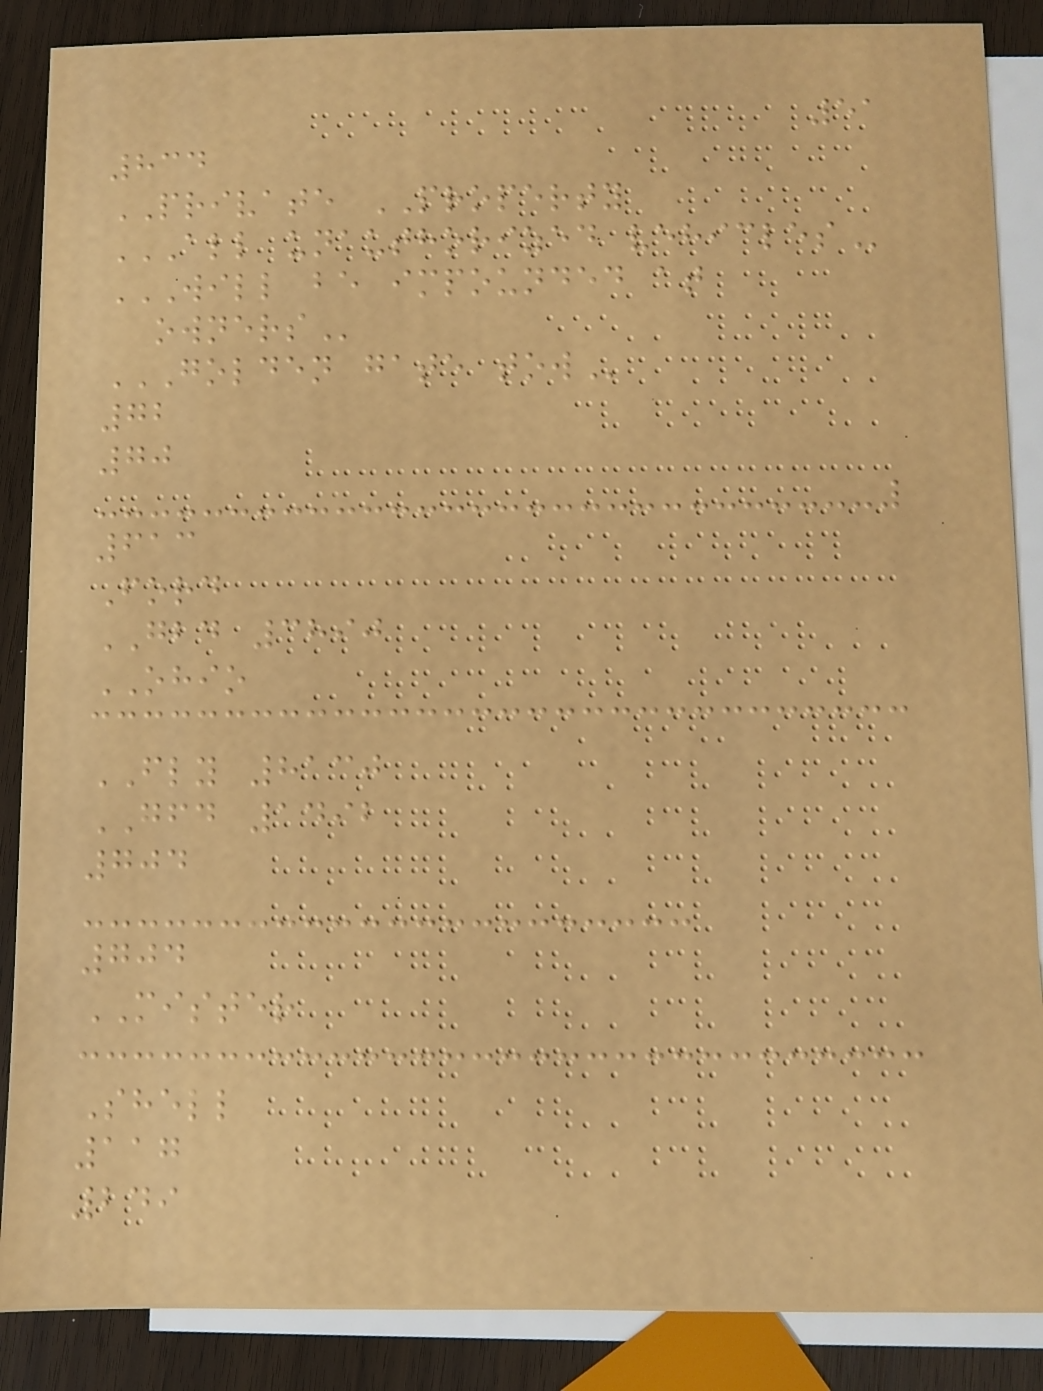51
834
PRIVATE PROPERTY
ALL UNAUTHORIZED VEHICLES
WILL BE IMPOUNDED AT
OWNERS
GOLDEN GATE TOW
72
70
613
Ford
GBD 3890
OHIO
FLY 8130
GFD 1492
704
704
MISTER
Shell
117
249
